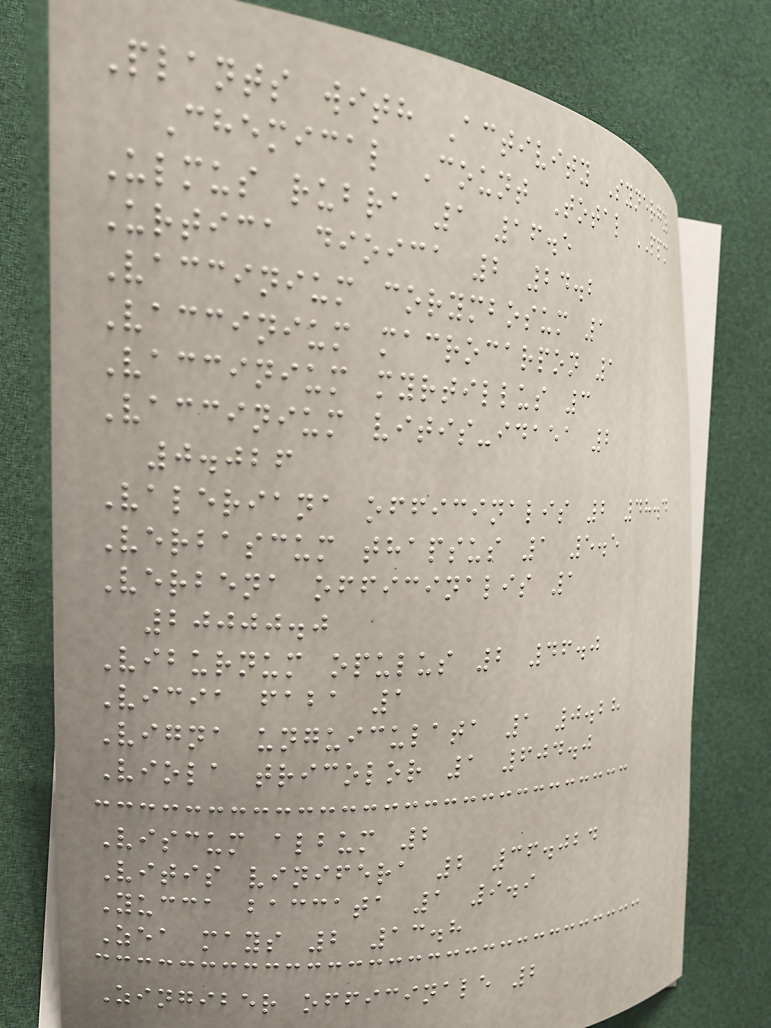Plants with Activity Synergy
Chemical Count Total PPM
Ulmus rubra 1 16.5
Urtica dioica 2 24.2
Vaccinium corymbosum 1
Vaccinium macrocarpon 1
Vaccinium myrtillus 3
Vaccinium vitis-idaea 2
0.026
Valeriana officinalis 2 48.4
Verbascum thapsus 1 5.5
Verbena officinalis 1
20000.0
Viburnum opulus 2 46.0
Vicia faba 1
Vigna unguiculata 1 0.28
Viola tricolor 1 604.0
Viscum album 2
Vitis vinifera 2 36.024
Yucca baccata 1 9.9
Zea mays 2 13.8
Zingiber officinale 2
